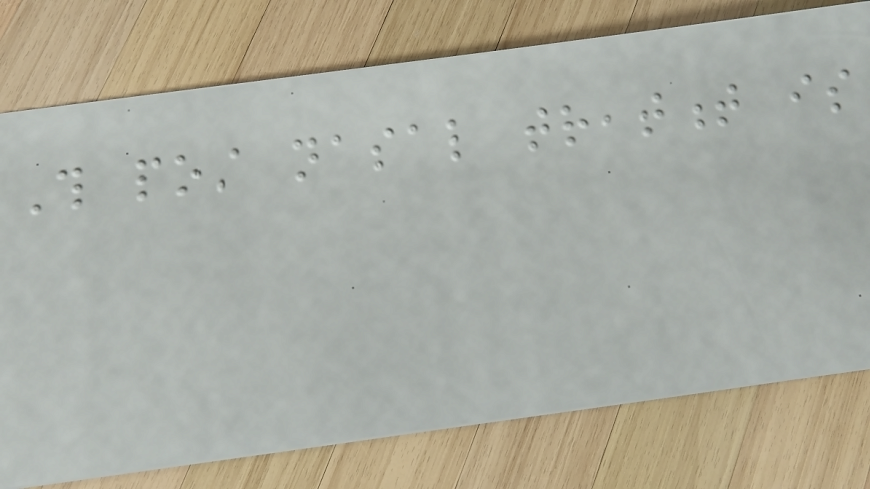This post nasal treatment is
